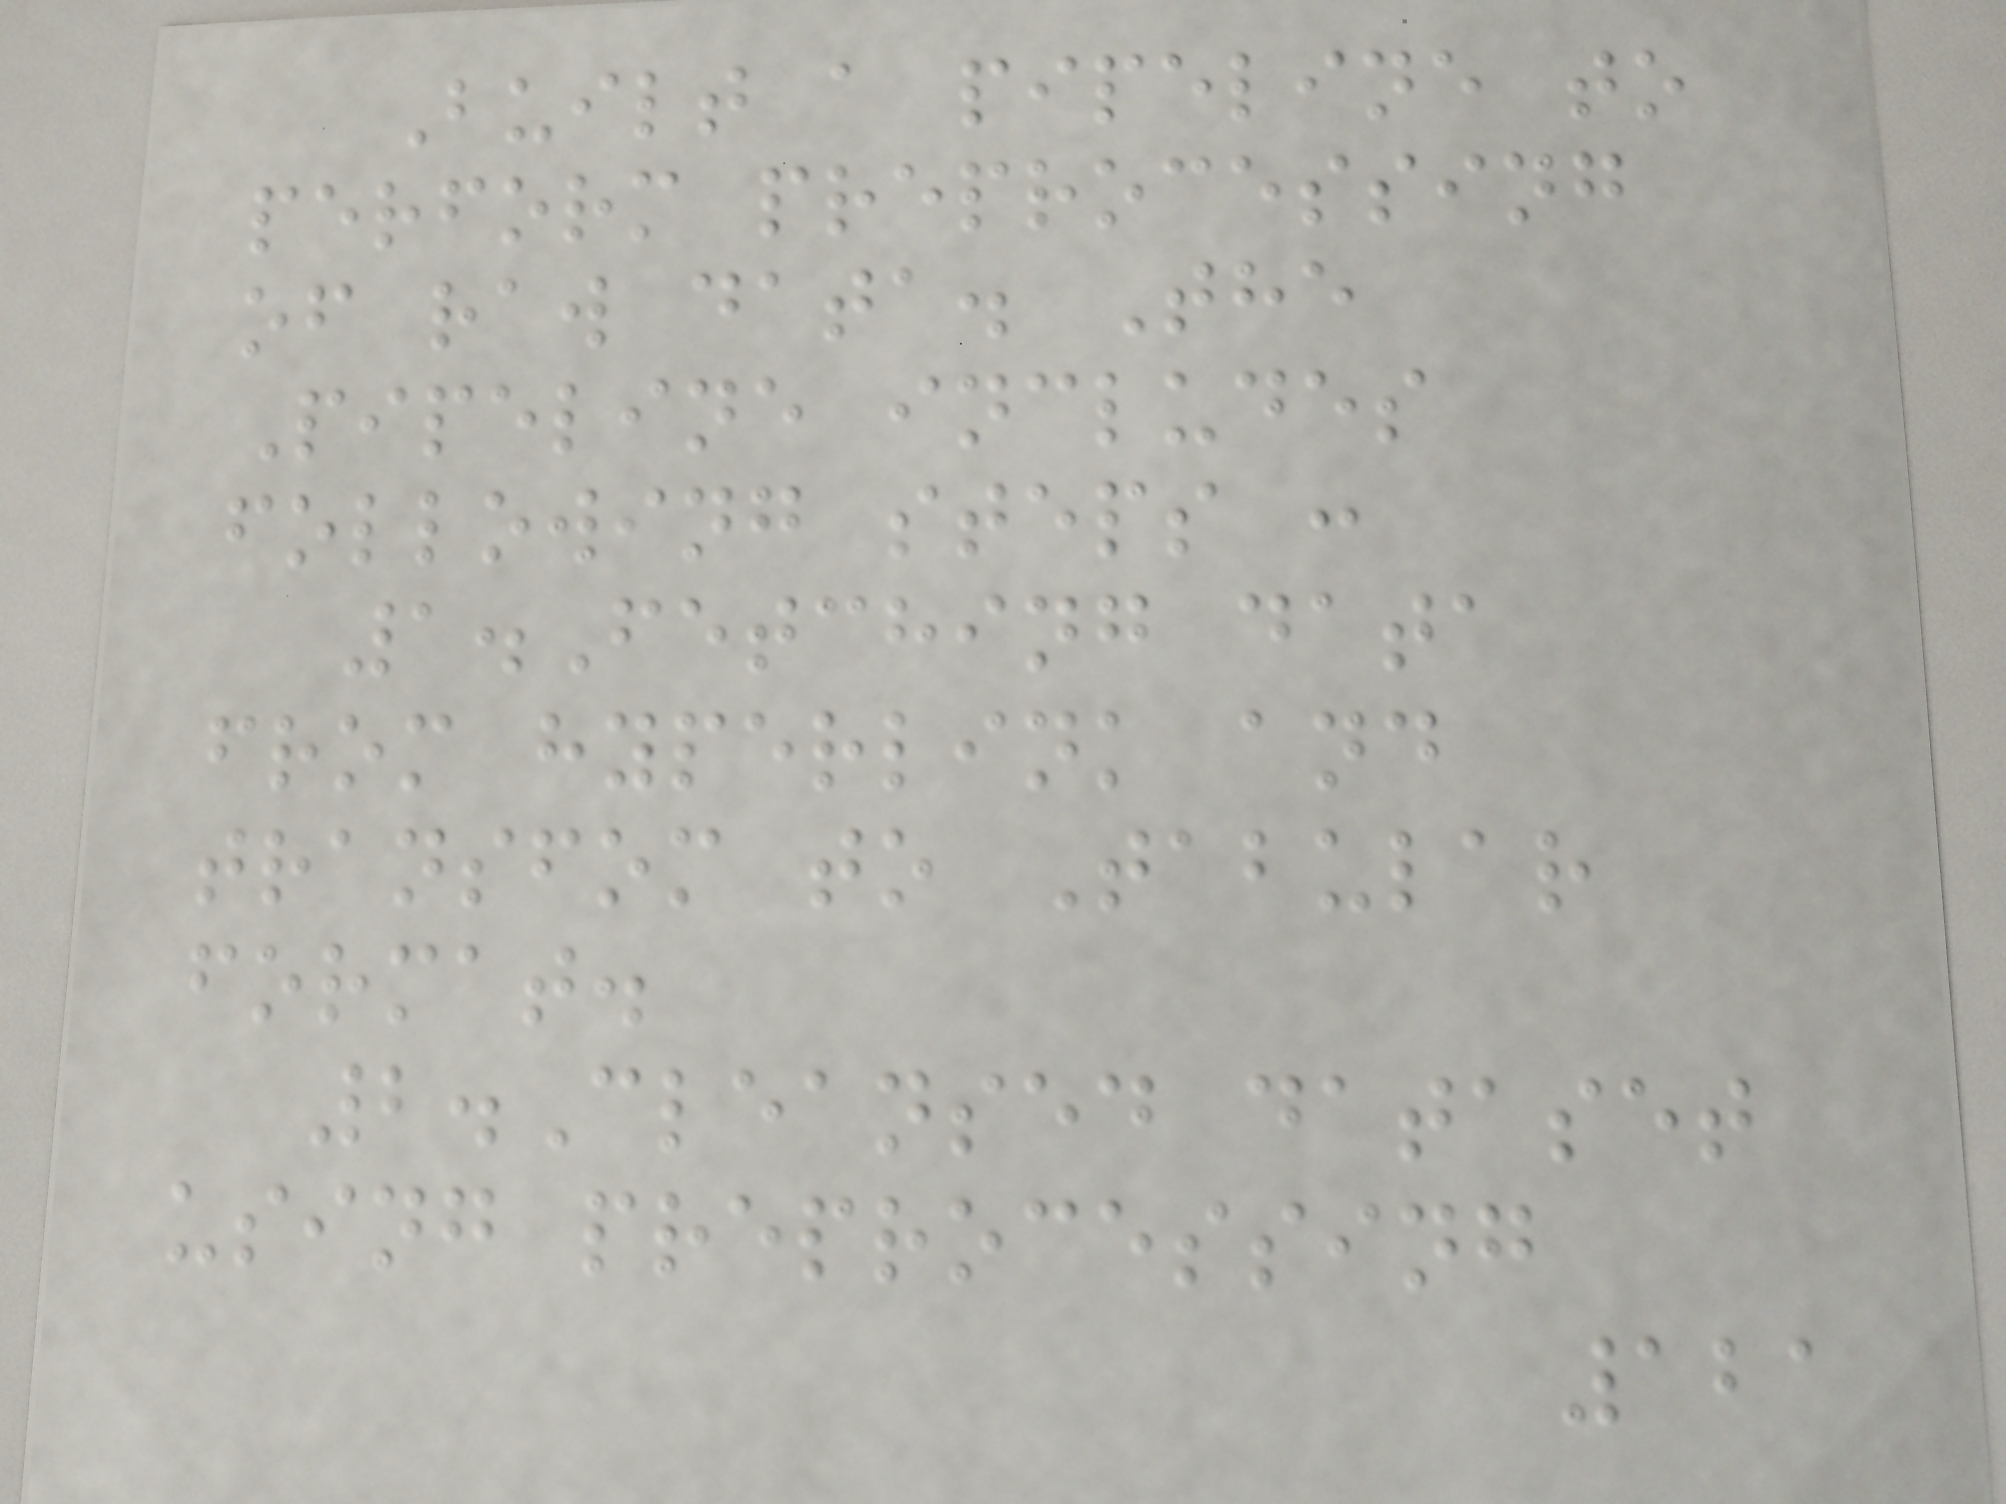Built a pipeline to
perform preprocessing
of raw data. The
Pipeline includes
following steps :
1.Fetching data
from hyperlink and
transfom to Tabular
format.
2.Cleansed dataset
using preprocessing
121
